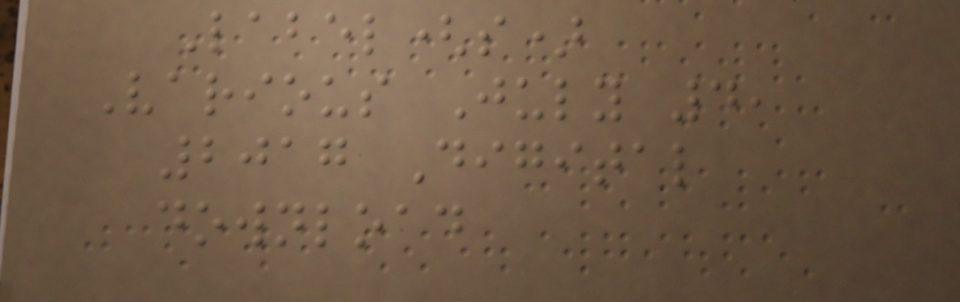Label(s)
Various July 4,
2017 Digital
download
